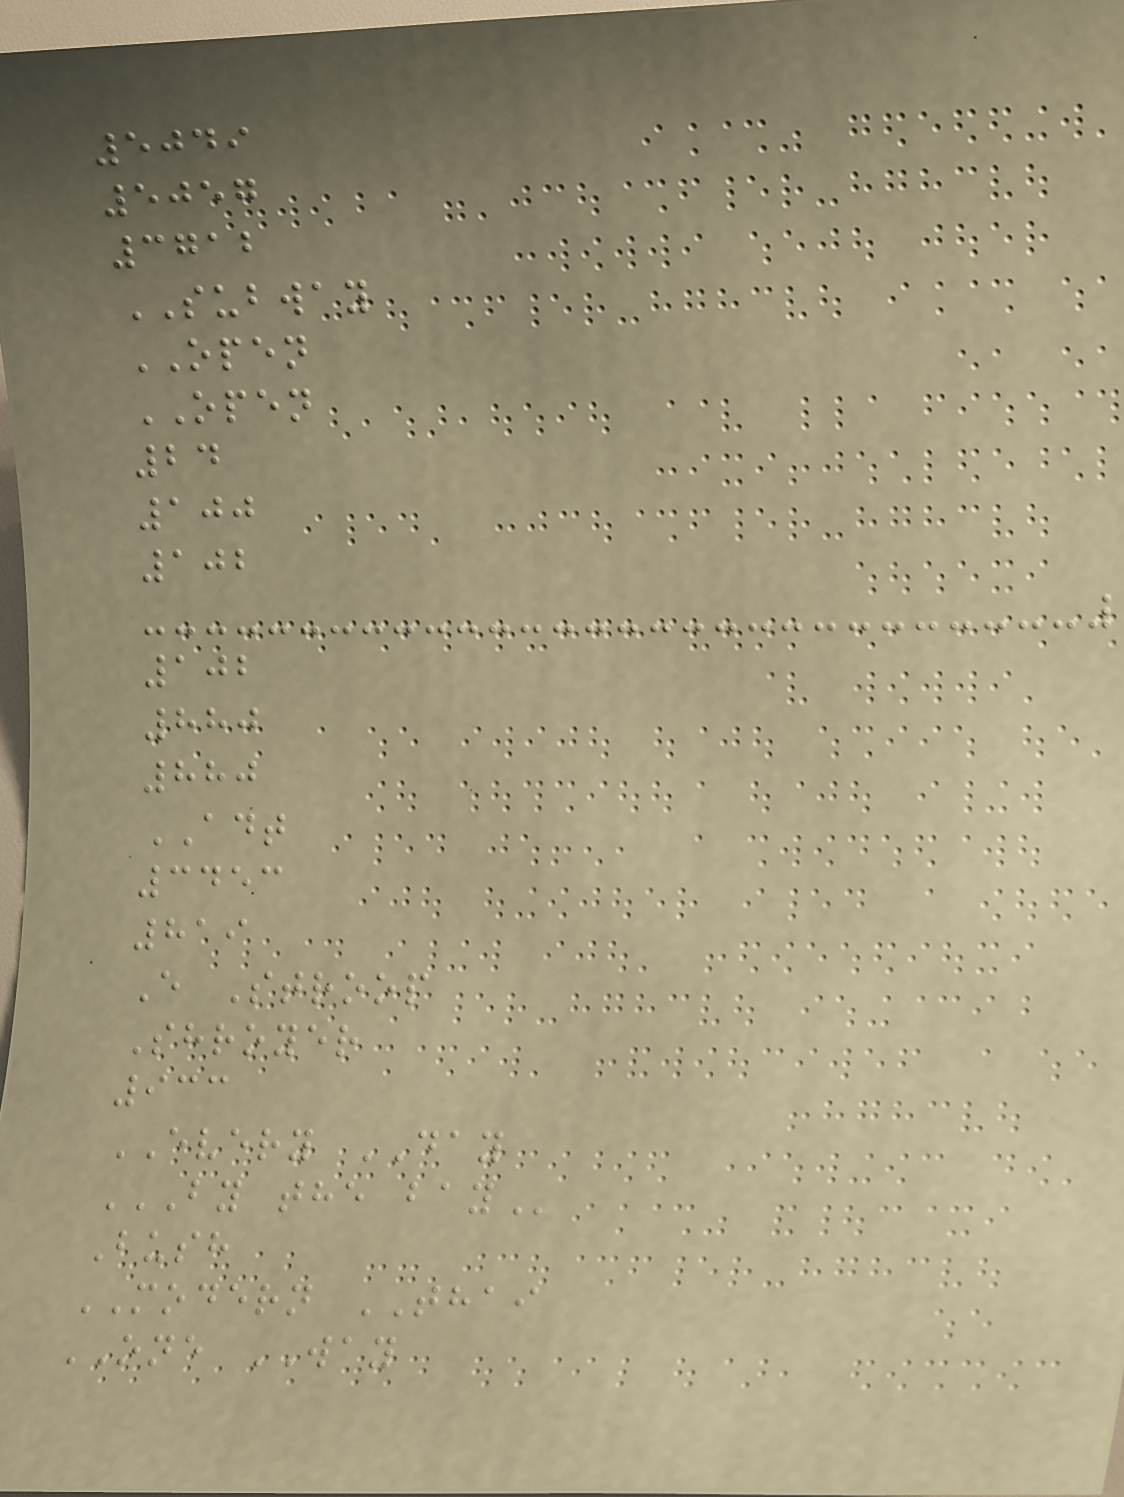5049
5057
3712
SUBWAY
OPEN
OPEN
24
100
102
102
880
880
ADT
3453
819
E Stroop
Shroyer
933
EVERY DAY
BY THE BAY
Bush
MODERN THAI
ONE WAY
